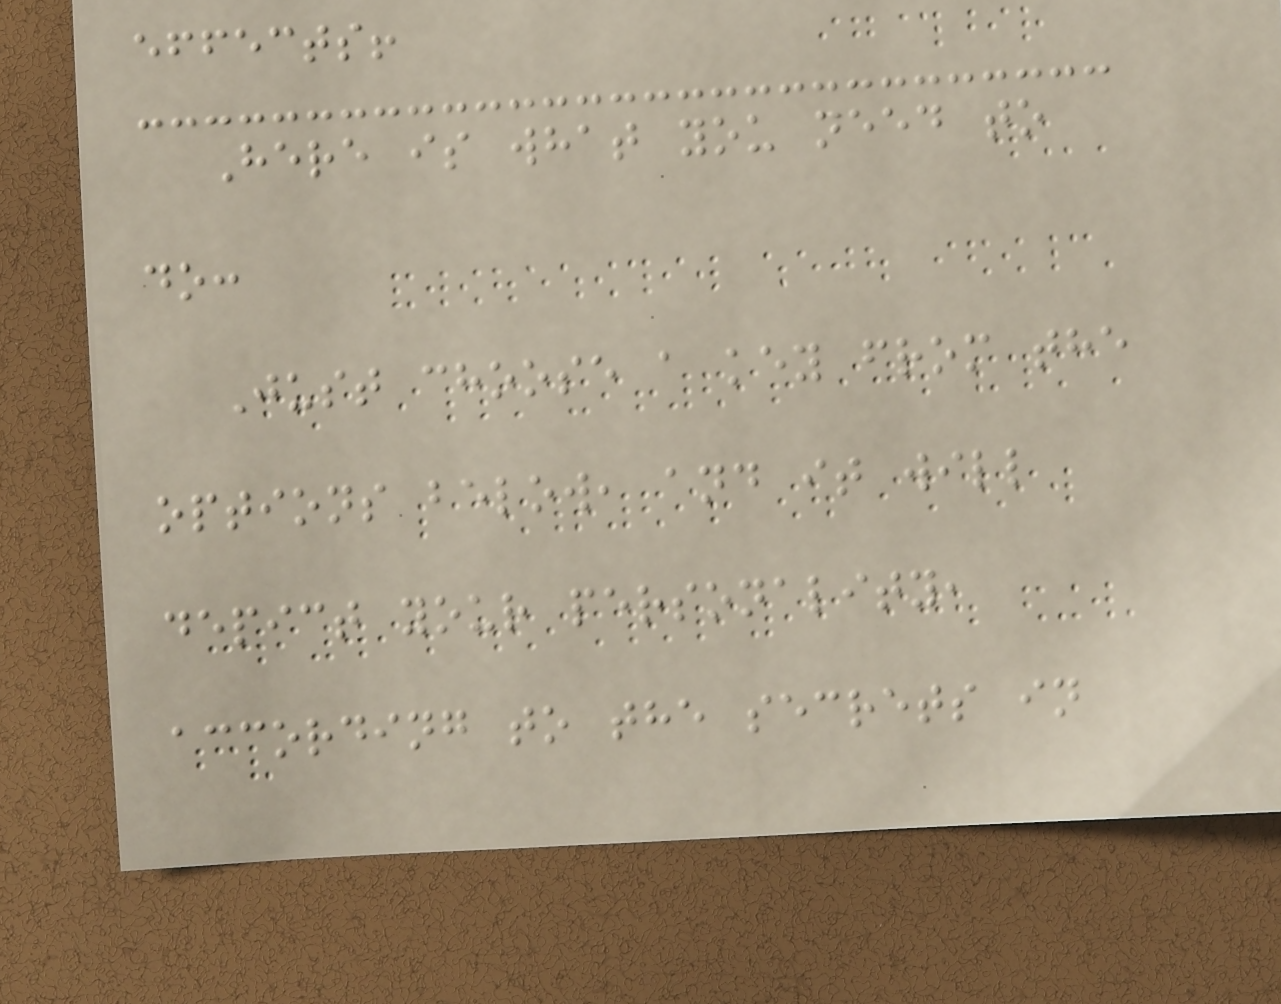effects!
Here is what you need to
do:
Just choose a key from the
options below, and it will
depict your personality,
according to the secrets in
